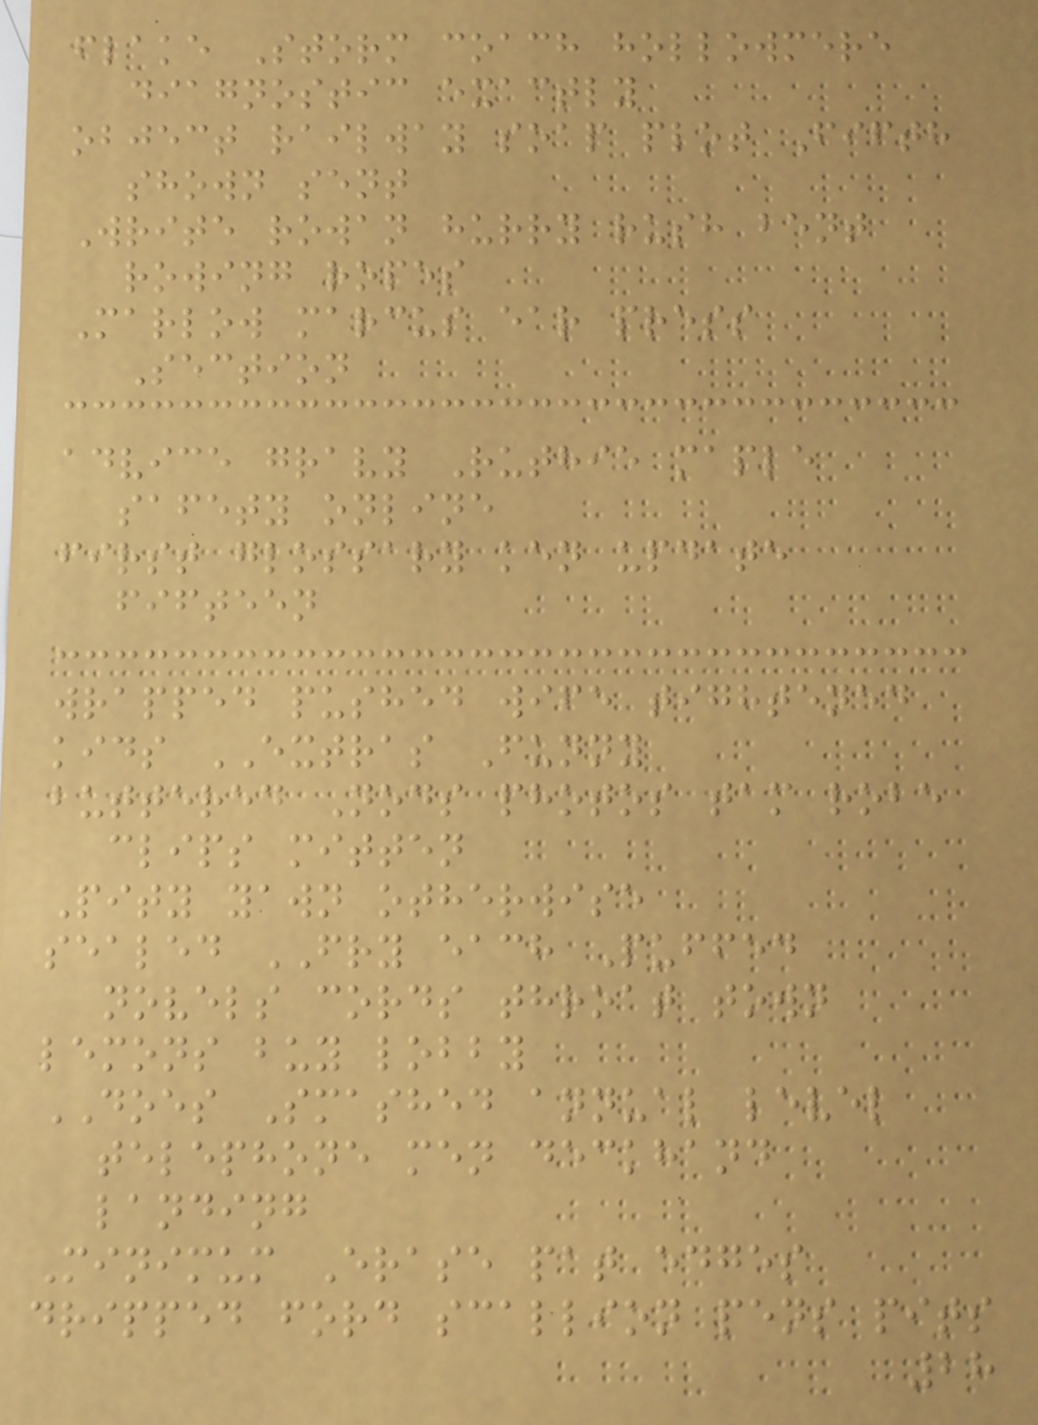flake Storm coach hollowmere
diagnostic exactly
object railway soap plot Fifth
shown sent
Write rowan hurry rush bent
rowing ropes
Marlow marcus ear press
Section
advice gravy Ruthie maple
safety online
first glossary ken update
fifteen
wrapped pushed wife tightened
kids EXTRAS Funny
buttered Nods photos tam robe
clips mitten
Pity yawn otherwise
sealed FRY each Puffed
novels cords throat town
lemons buy lobby
DOES Smashed annual level
telephone men deckhand
landing
Minimum Erase pat edges
dripped ford scallion pens pits
28
